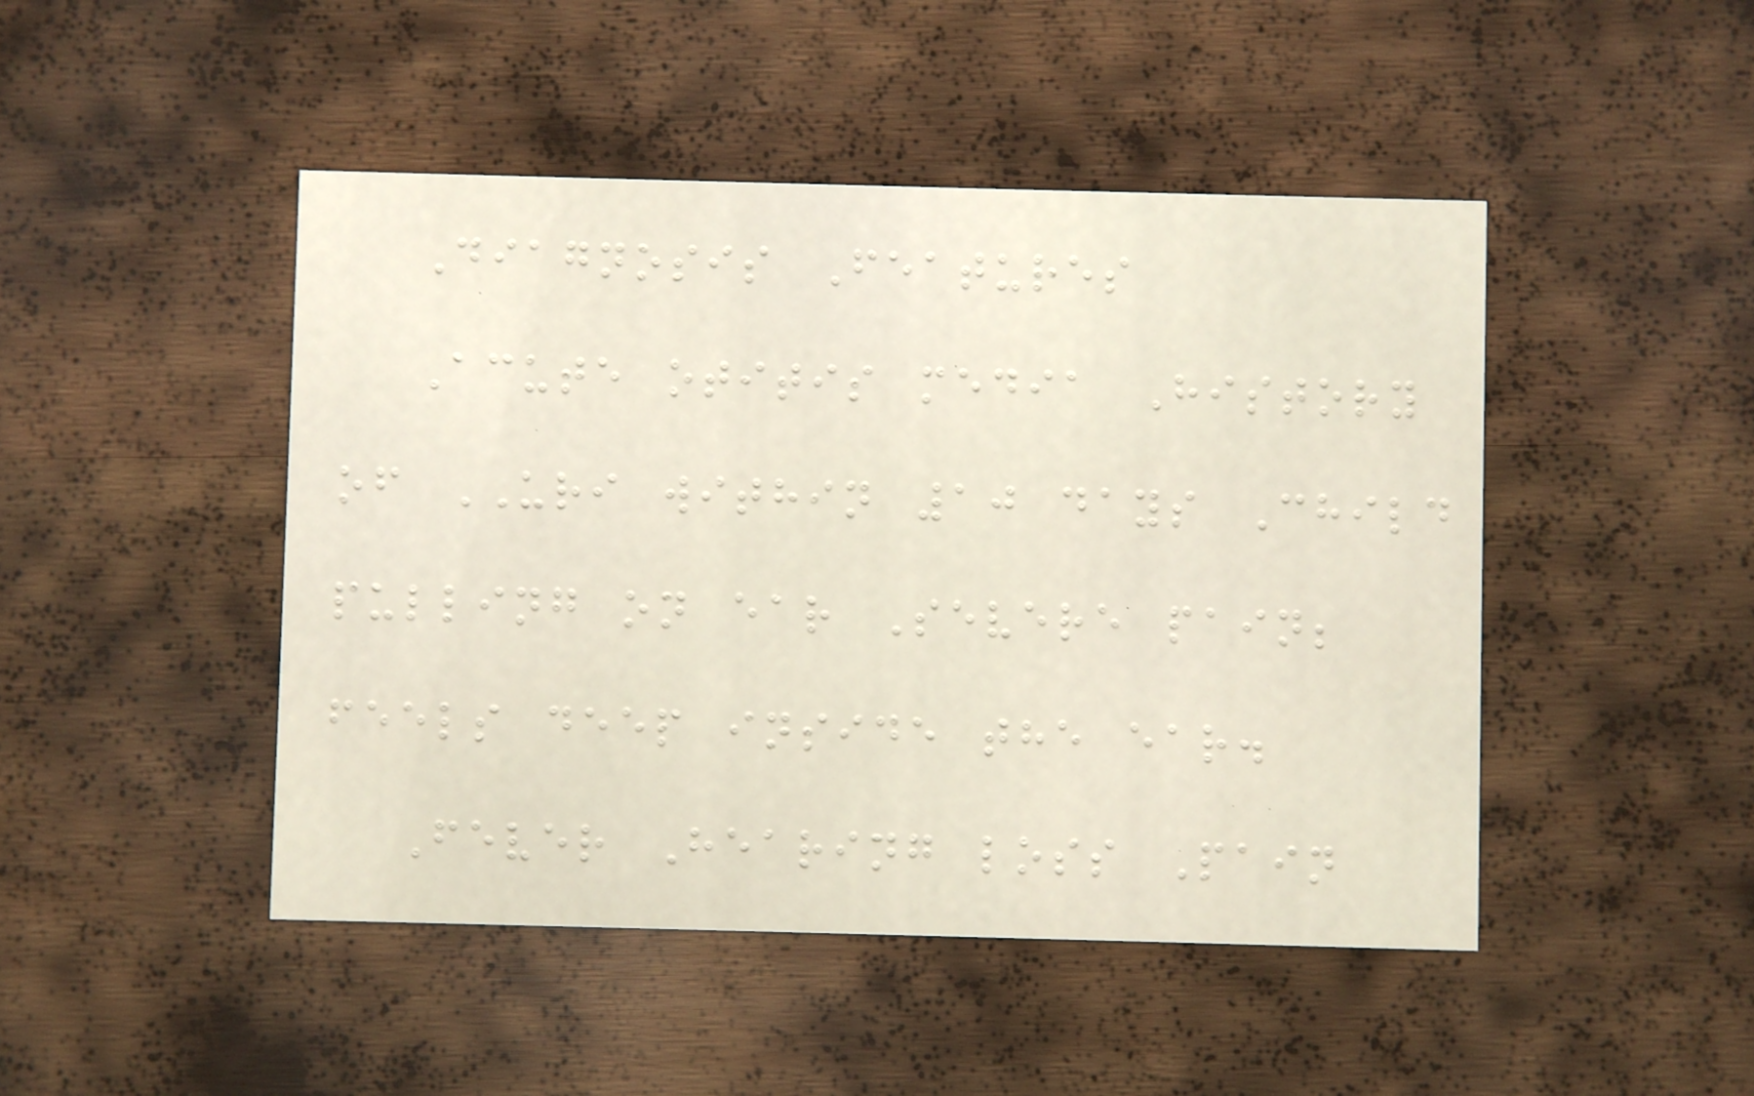Diagnosis Features
Acute otitis media History
of URI within 10 days Child
pulling on ear Severe pain;
feels deep inside the ear.
Fever Hearing loss Pain
